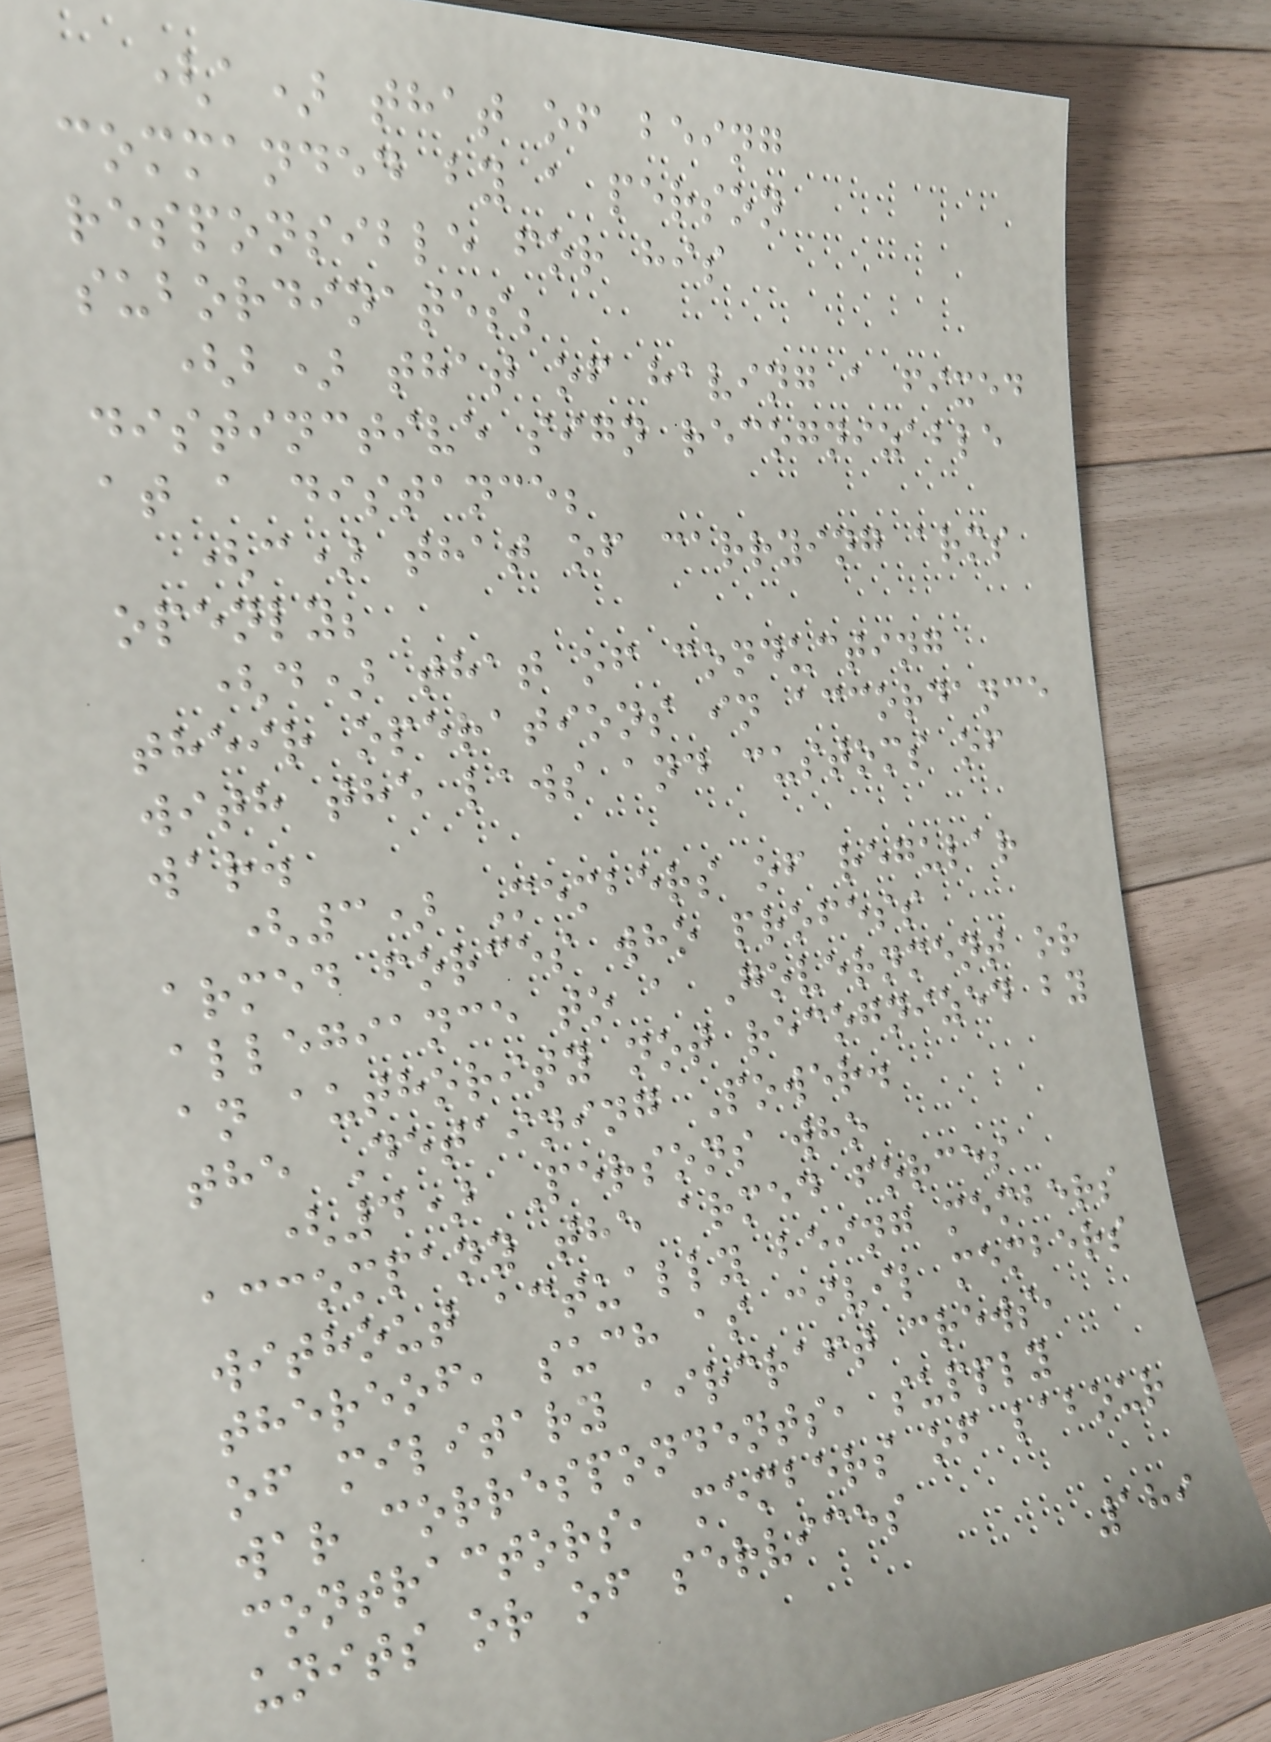(a) that of being
commanded by a person
responsible for his
subordinates;
(b) that of having a fixed
distinctive sign recognizable
at a distance;
(c) that of carrying arms
openly;
(d) that of conducting
their operations in accordance
with the laws and customs of
war.
(3) Members of regular
armed forces who profess
allegiance to a Government or
an authority not recognized by
the Detaining Power.
(4) Persons who
accompany the armed forces
without actually being members
thereof, such as civil members
of military aircraft crews,
war correspondents, supply
contractors, members of labour
units or of services
189
